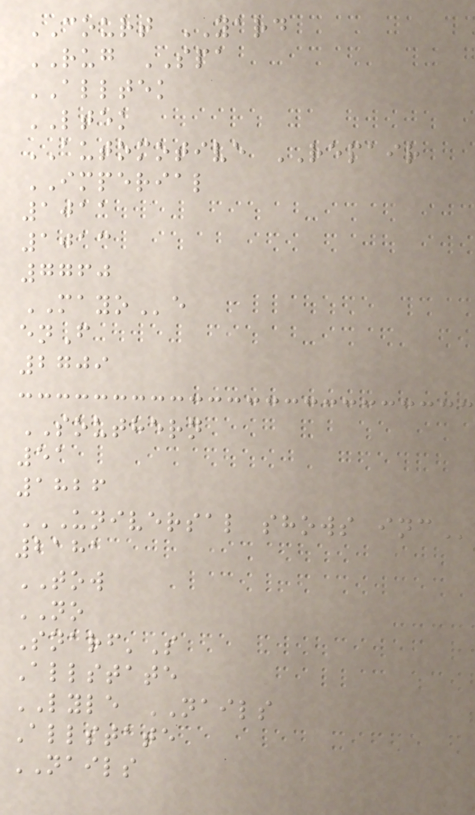COURT YARD
RUG SPA
ALLTEK
LTEK
AUTOMOTIVE REPAIR
IMPERIAL
1011
1013
7760
MAYOe
enF
2709
SOUTHERN
51
1826
UNIVERSAL SHOWS INC
2181
TOW
NO
Snarf'S
Allstate
LYLE NAILS
Allstate
NAILS
